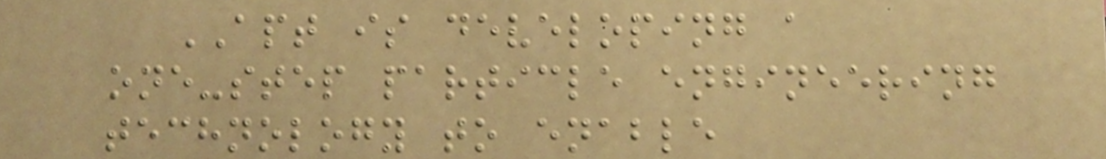APT is developing a
one-step particle engineering
technology to enable
